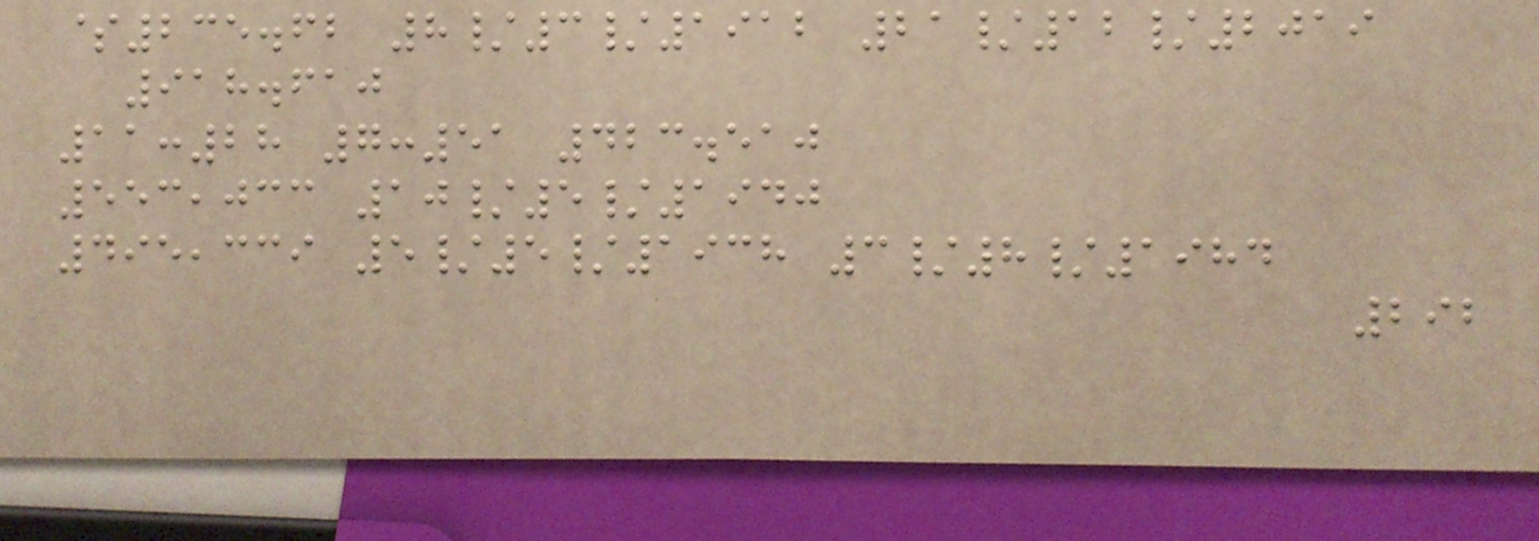$235.62 8/3/1912 21/12/2019
918.610
11:28 7:51 423.510
553,033 10/5/1940
495,339 5/5/1938 3/8/1984
292
